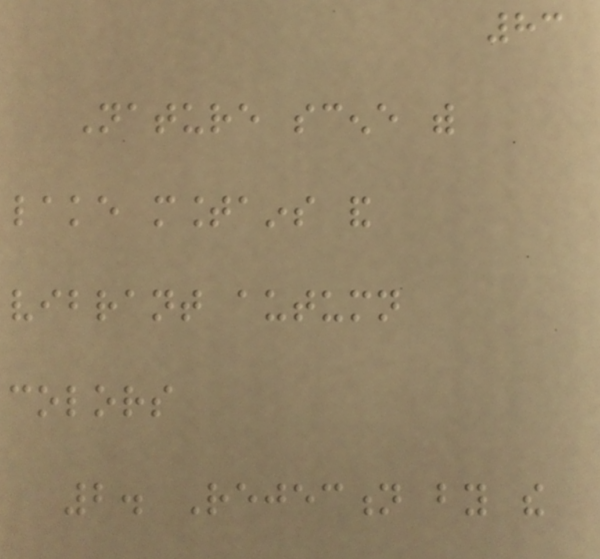83
Nature scene with
lake mountains and
vibrant autumn
colors
2. Rejection by the
